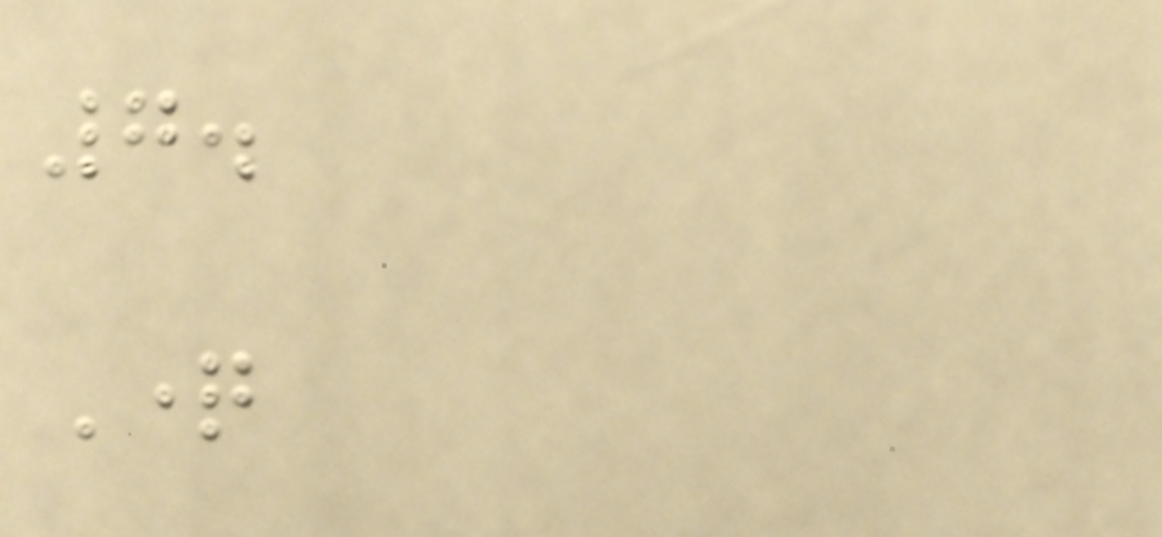7.
Question
